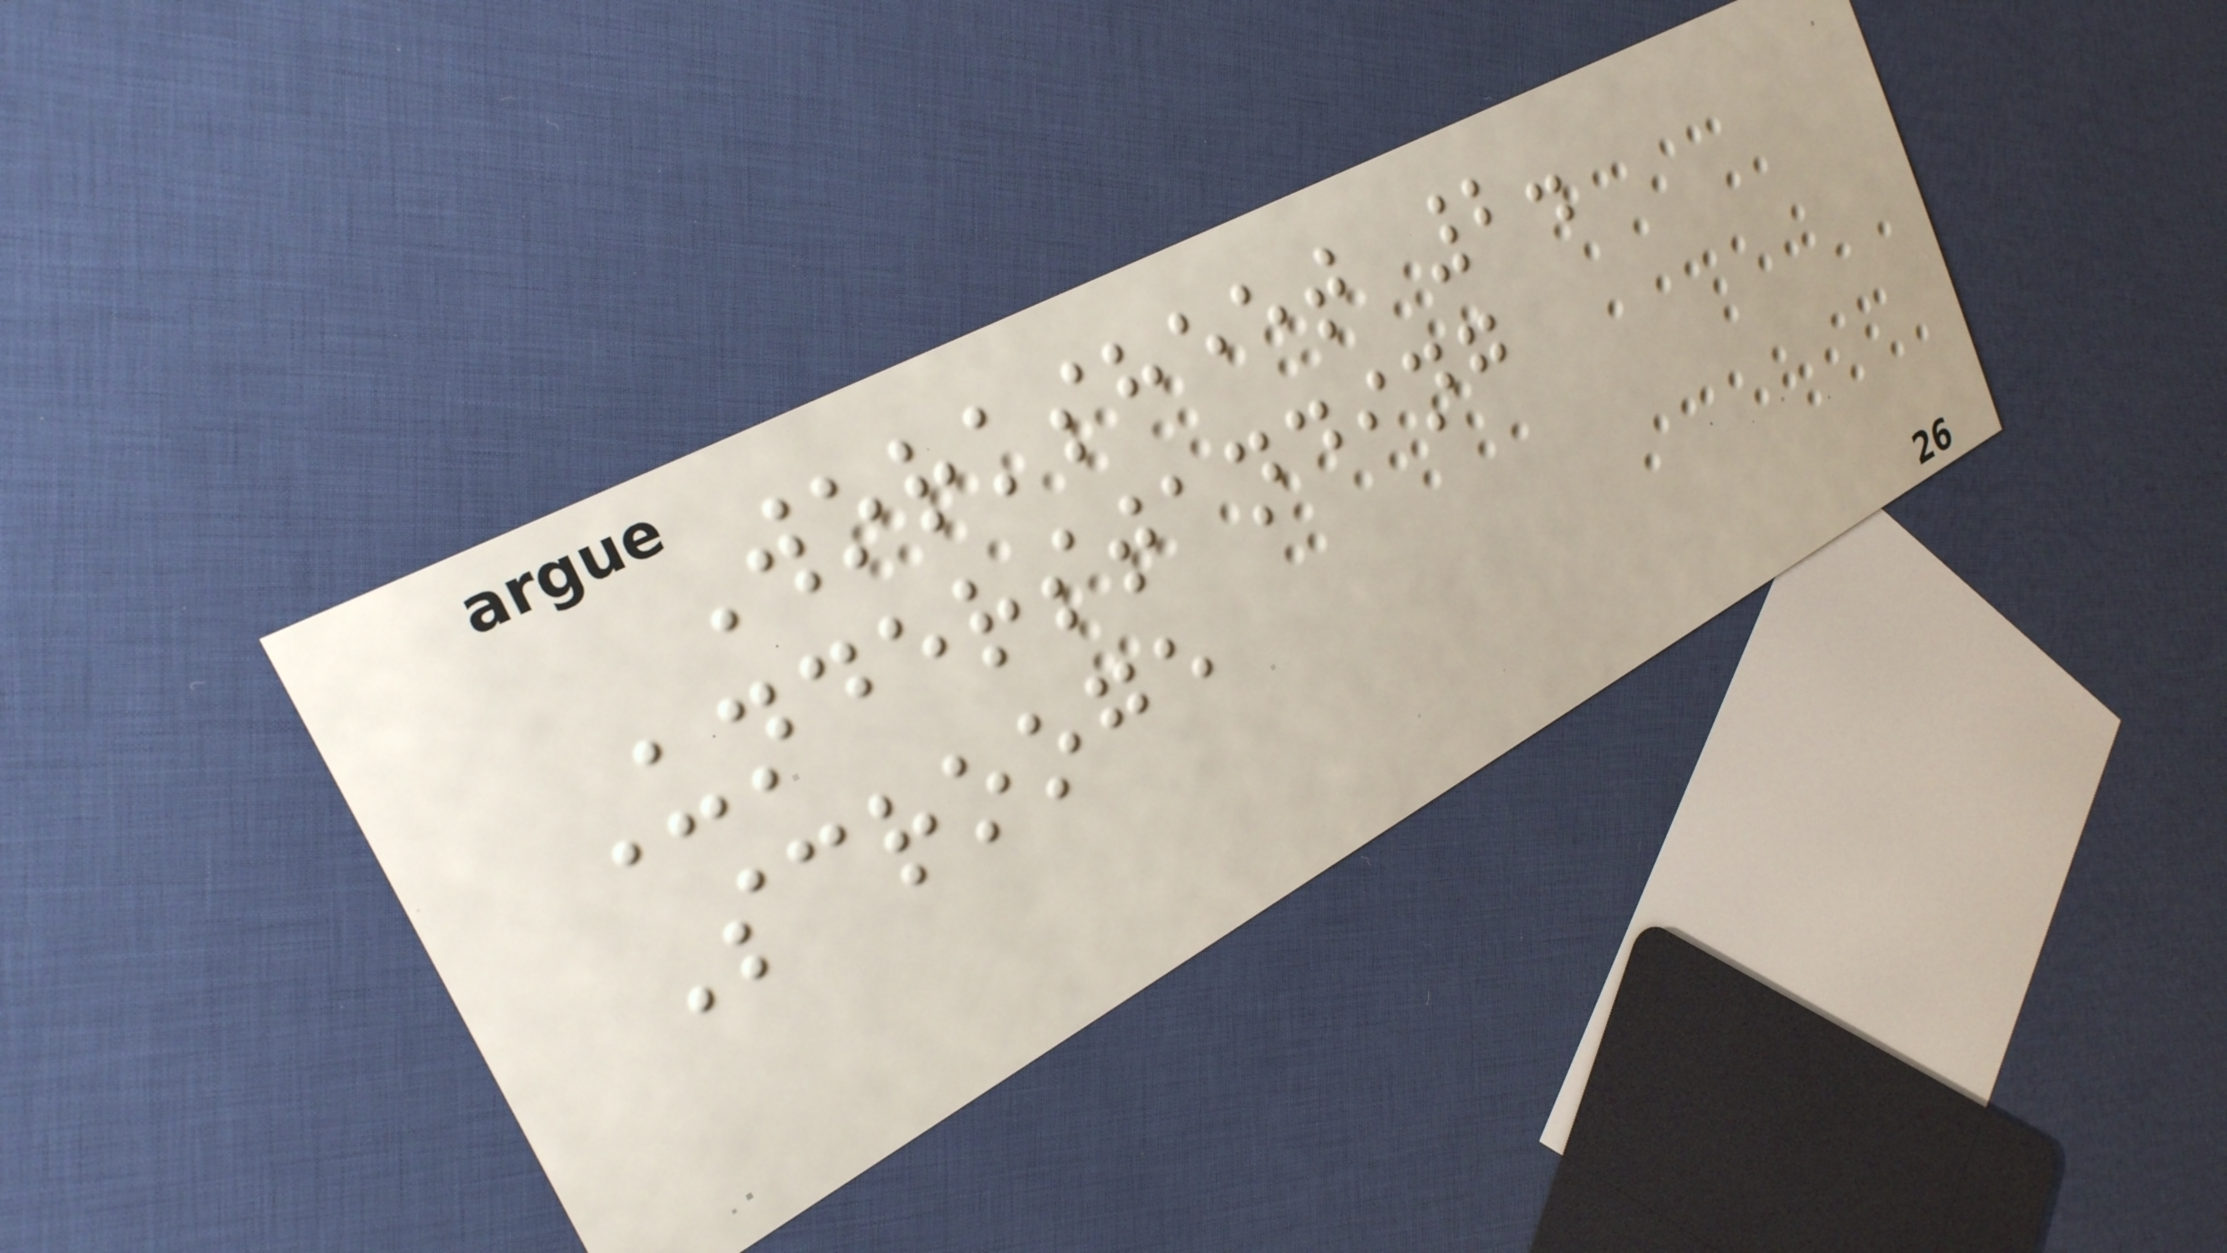Worksheet 2.
Understanding
Scrooge
